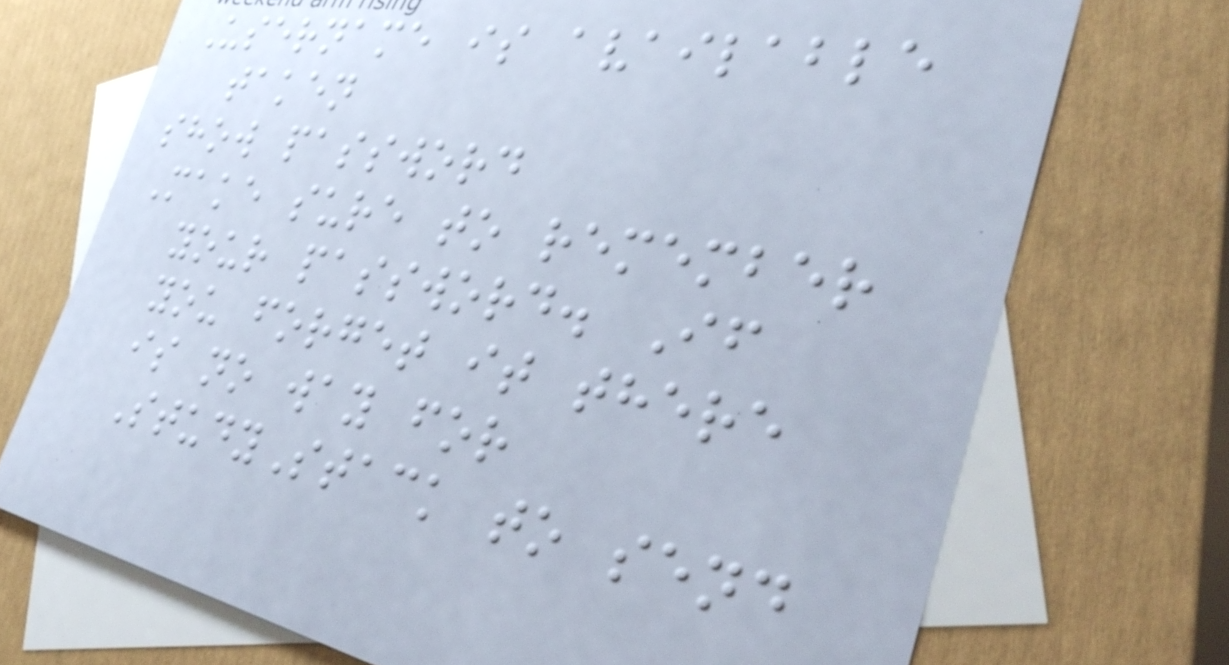Username is available
taken
show password
Make sure to remember
your password. If
you forget it there
is no way for
StudyStack to send
